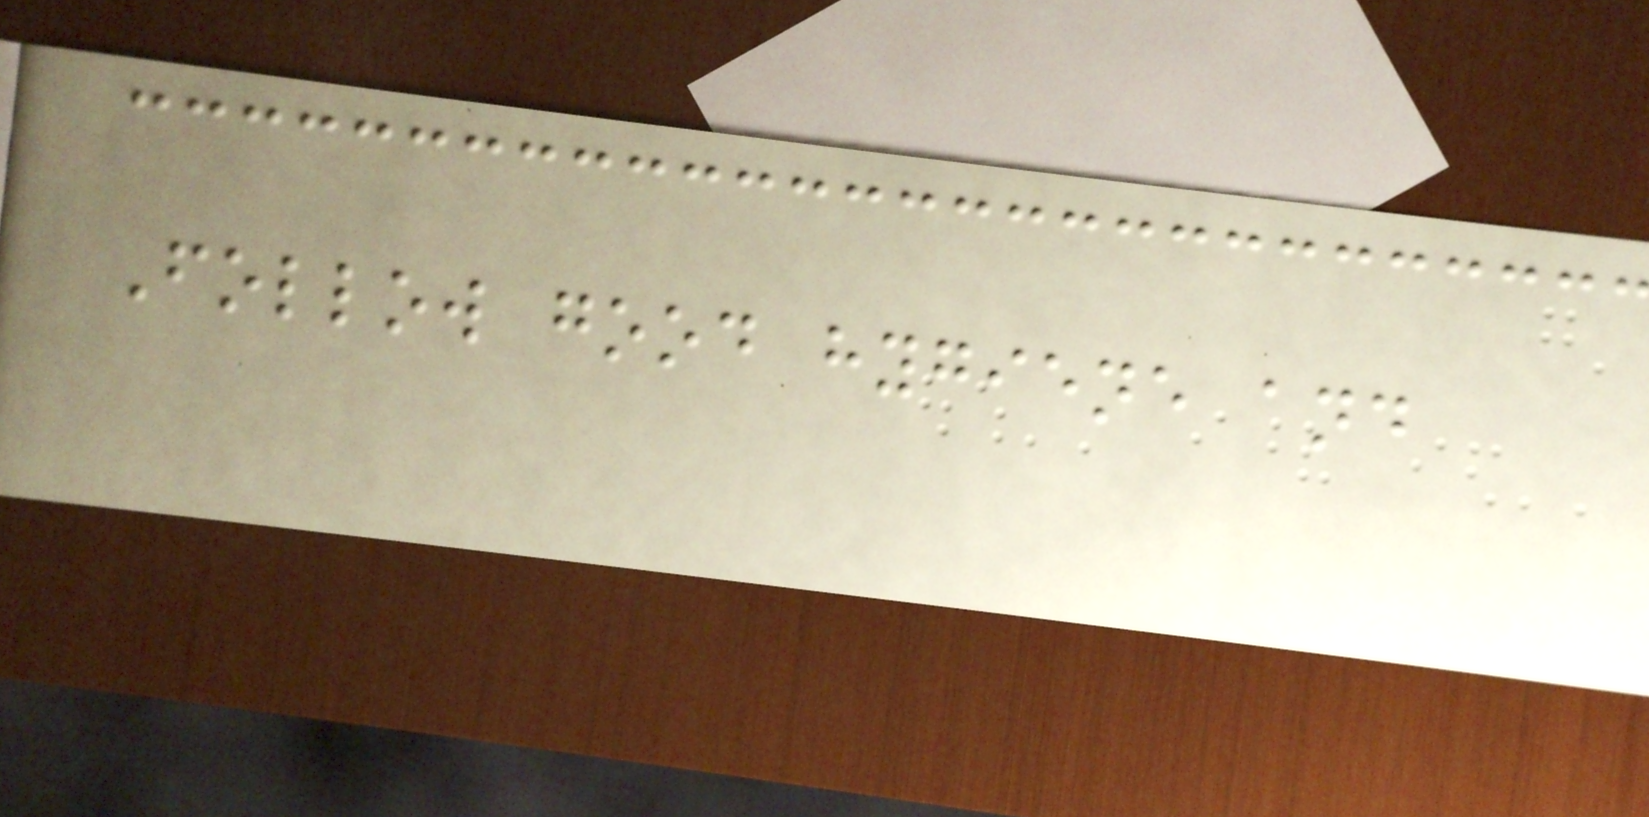Follow good hygiene and
